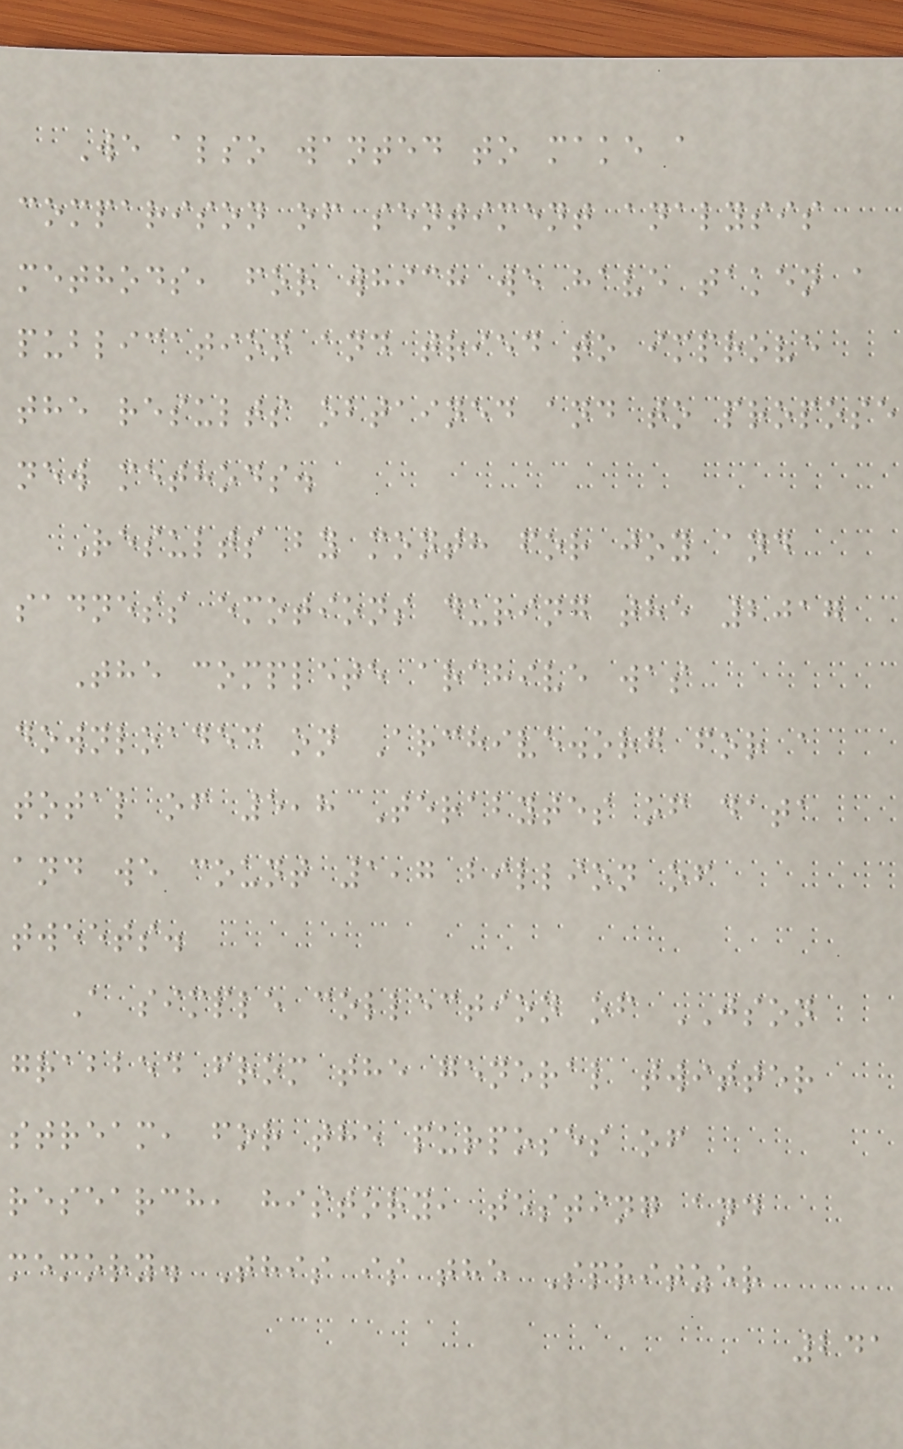We also wanted to make a
comparison of sentiment analysis
methods, for which we have taken a
publication and tried to improve
the results obtained and to propose
new methods.
Results by month for joy and
sadness emotions during the 2017
The complete archive was
downloaded on Archive.org for a
total of 5,8 Terabytes of data
and we count 1,7 billion of
tweets.
A simple collection of JSON
grabbed from the general twitter
stream, for the purposes of
research, history, testing and
memory. This is the Spritzer
241
